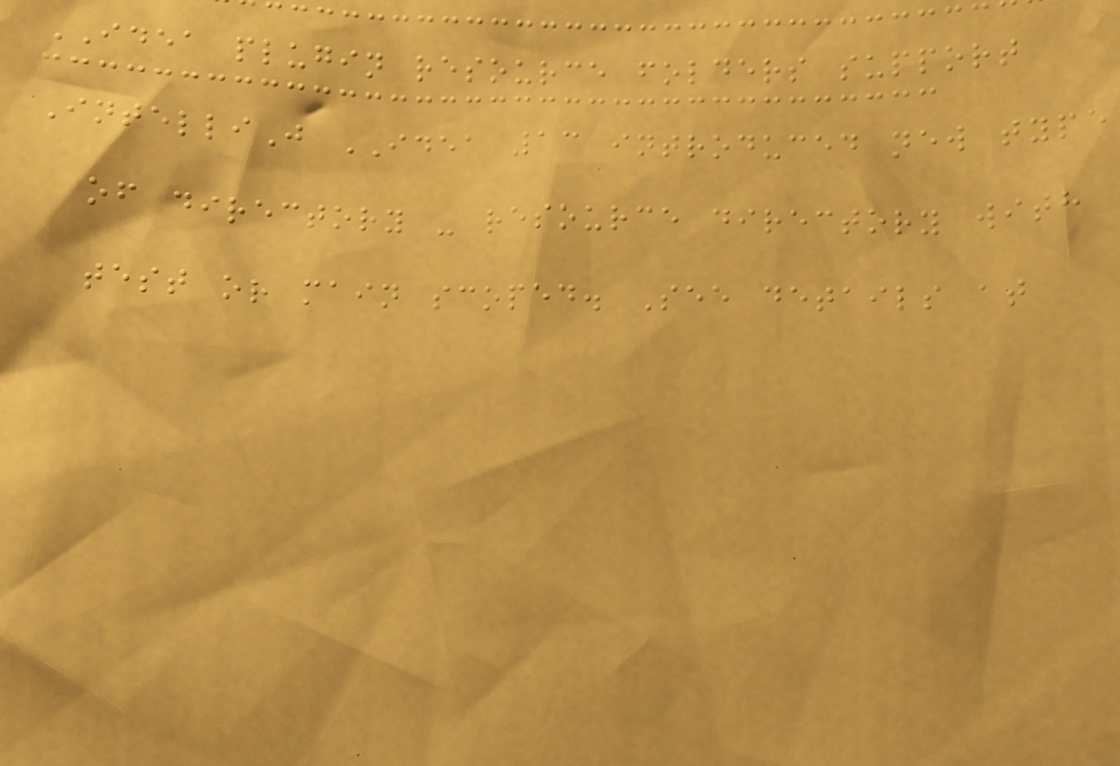IDEA plugin resource folders support
IntelliJ IDEA 13 introduced new type
of directory - resource directory with
test or main scoped. See details at
